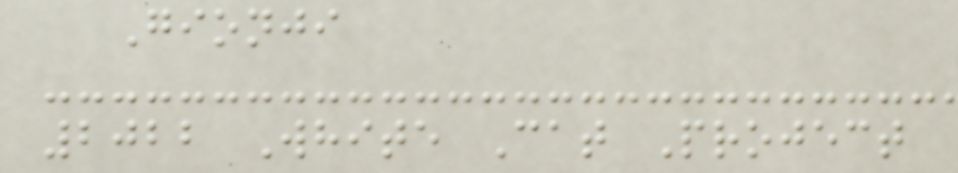Gionji
2022 White Cat Project
